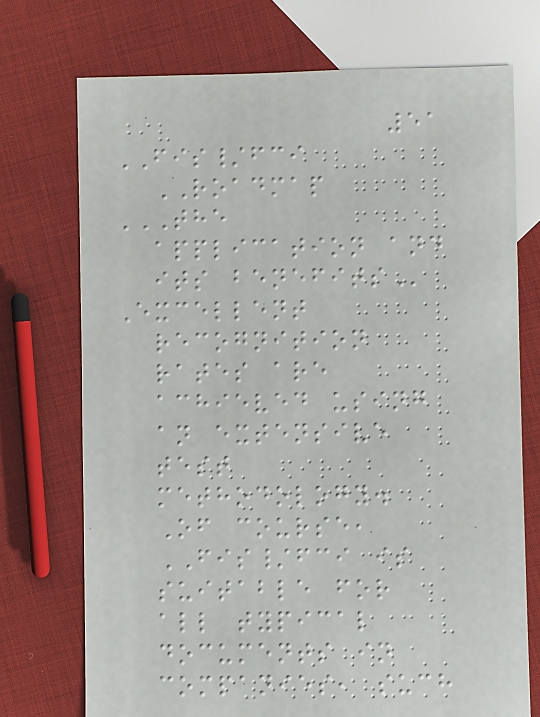51
FIS/fci
ROADMAP
THE
APPLICATION AND
ITS BENEFITS
Excellent
recognition
rates are
achieved using
an extensive
test
methodology.
Of course,
FIS/fci is
suitable for
all typical
documents in
companies, such
